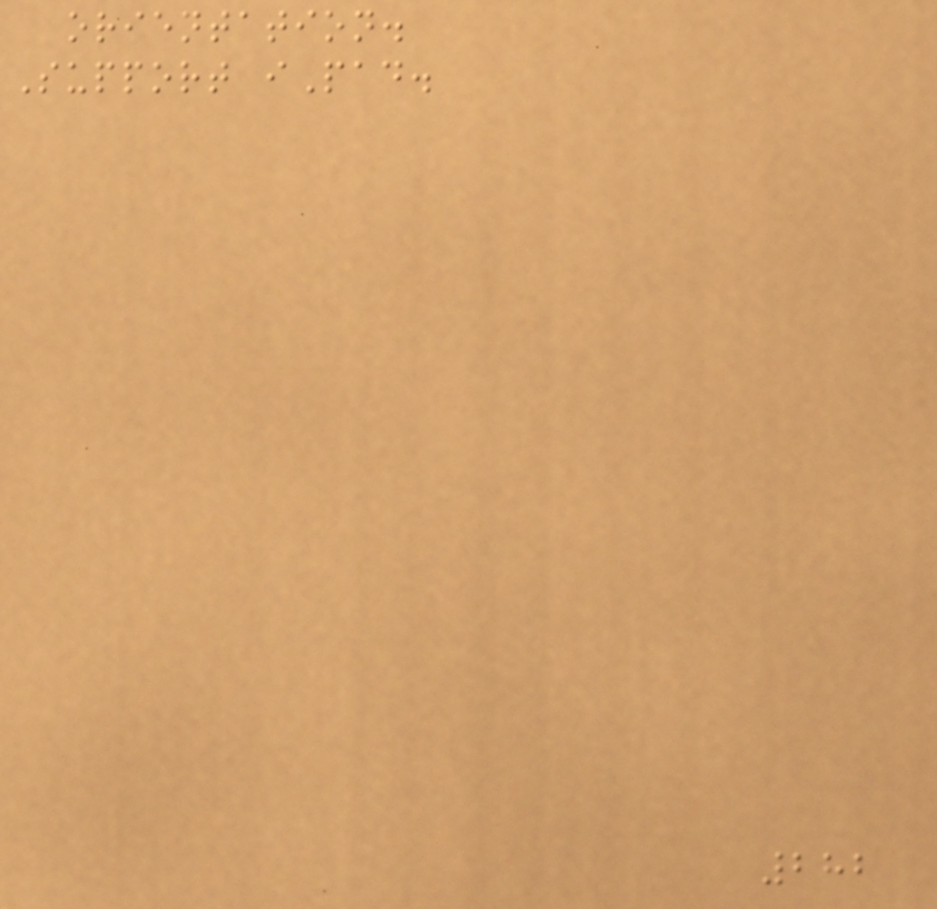orientation.
Support iPad.
282
